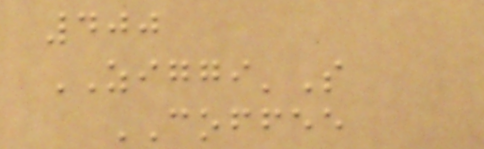400
ZIGGI'S
COFFEE
